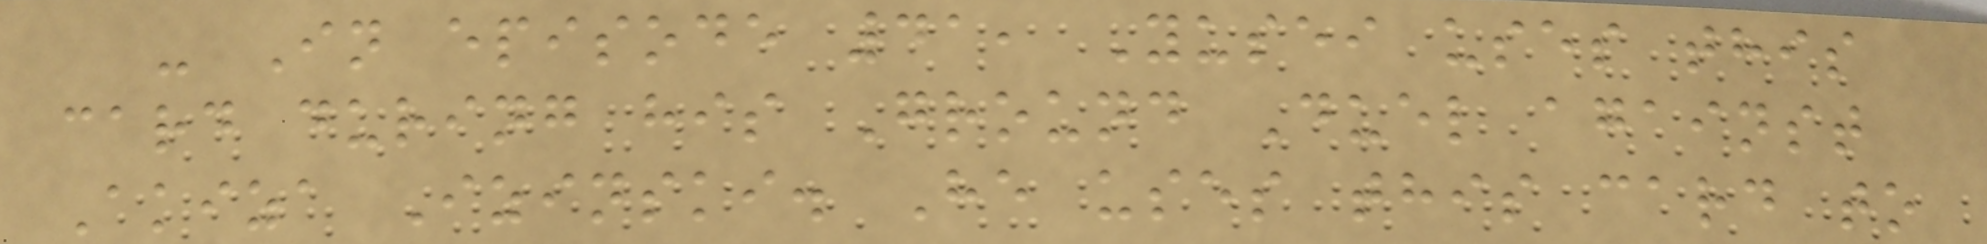- In episode 41, Yusei uses this
card during his Ground Duel against
Akiza Izinski. He uses this card to
